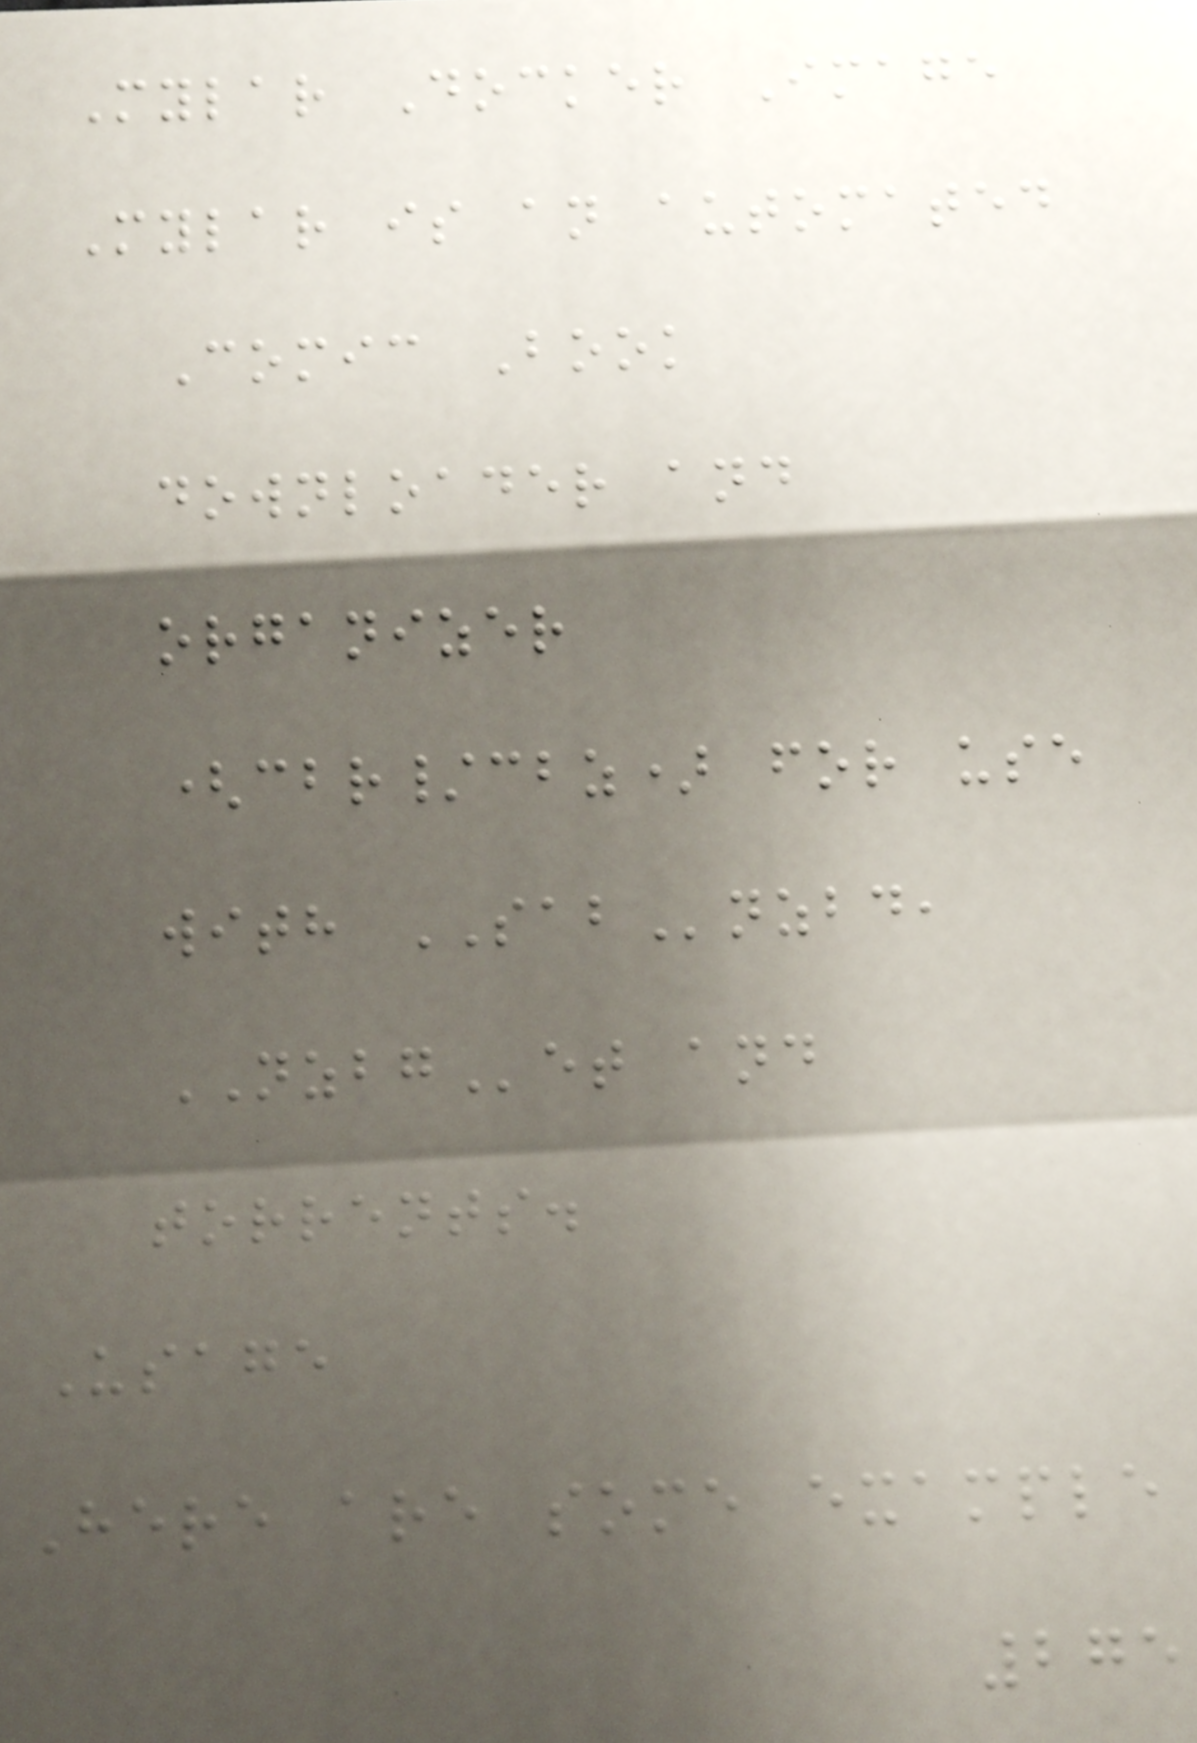Mylar Docker Image
Mylar is an automated
Comic Book
downloader and
organizer
(cbr/cbz) for use
with SABnzbd,
NZBGet and
torrents.
Usage
Here are some example
275
